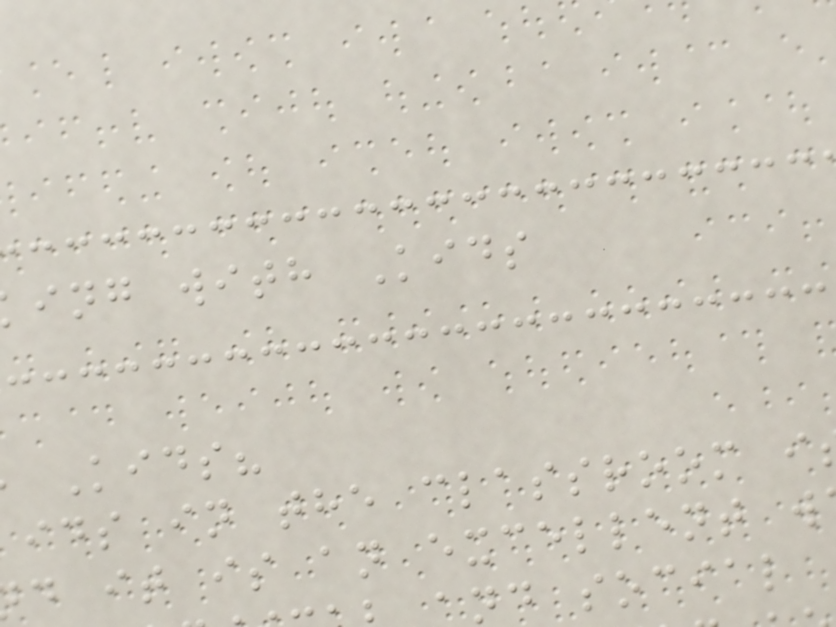ing with Kids
Kids?
ids in the classroom i
d it is an excellent w
nd social
